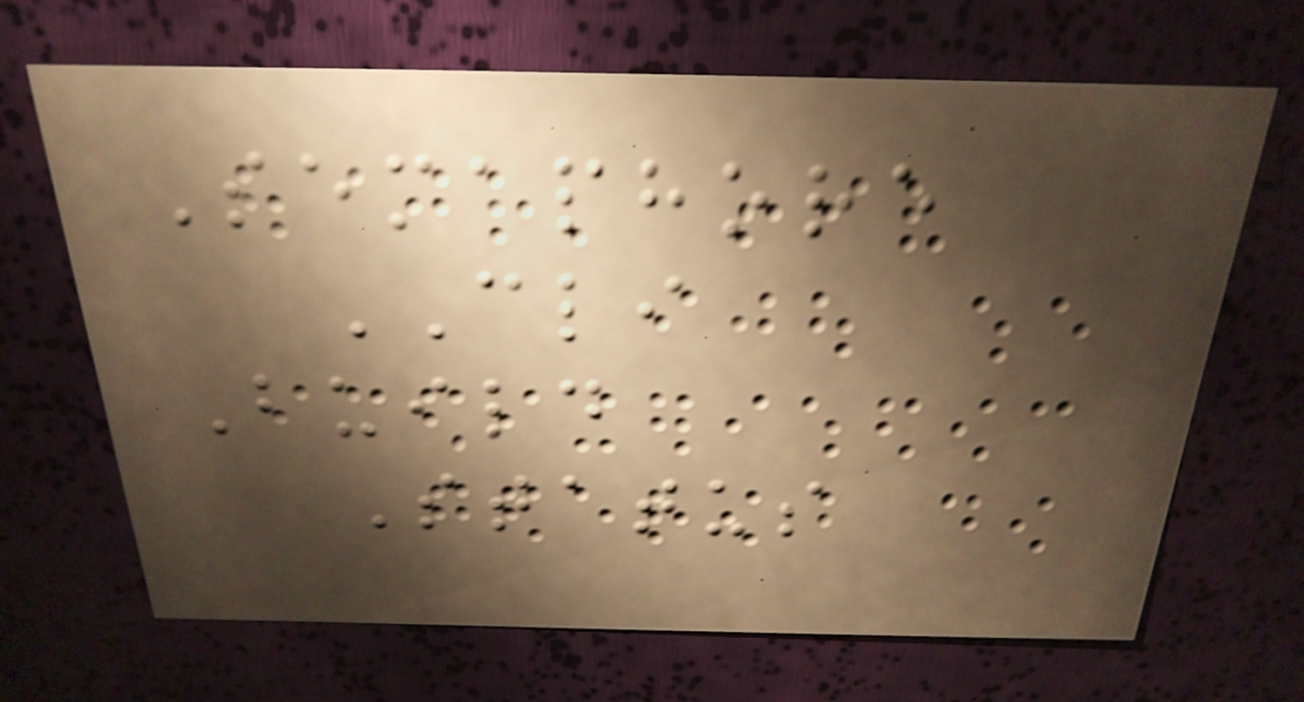Semaphore
CLI
Build
Status
